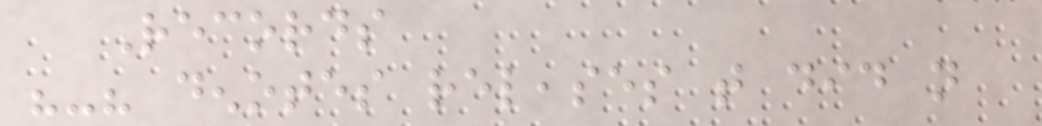Records
"-" denotes releases that did not
